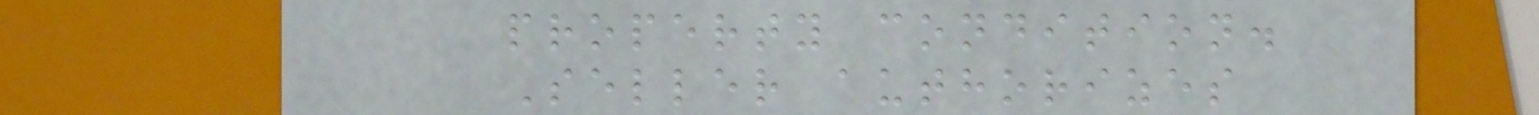property condition.
Seller authorizes
